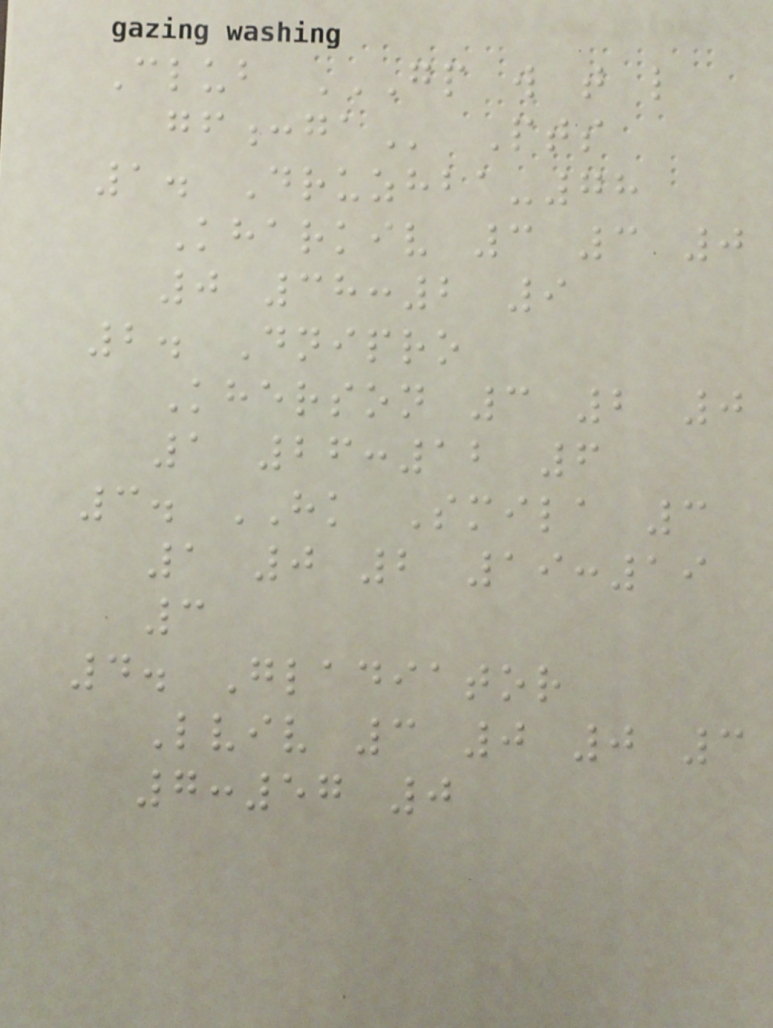Club GP W T L
GF:GA Pts
1. Druzhba-78
Kharkiv 3 3 0
0 38:2 9
2. Dnipro
Kherson 3 2 0
1 26:12 6
3. HK Smila 3
1 0 2 19:19
3
4. Gladiator
Lviv 3 0 0 3
7:57 0
